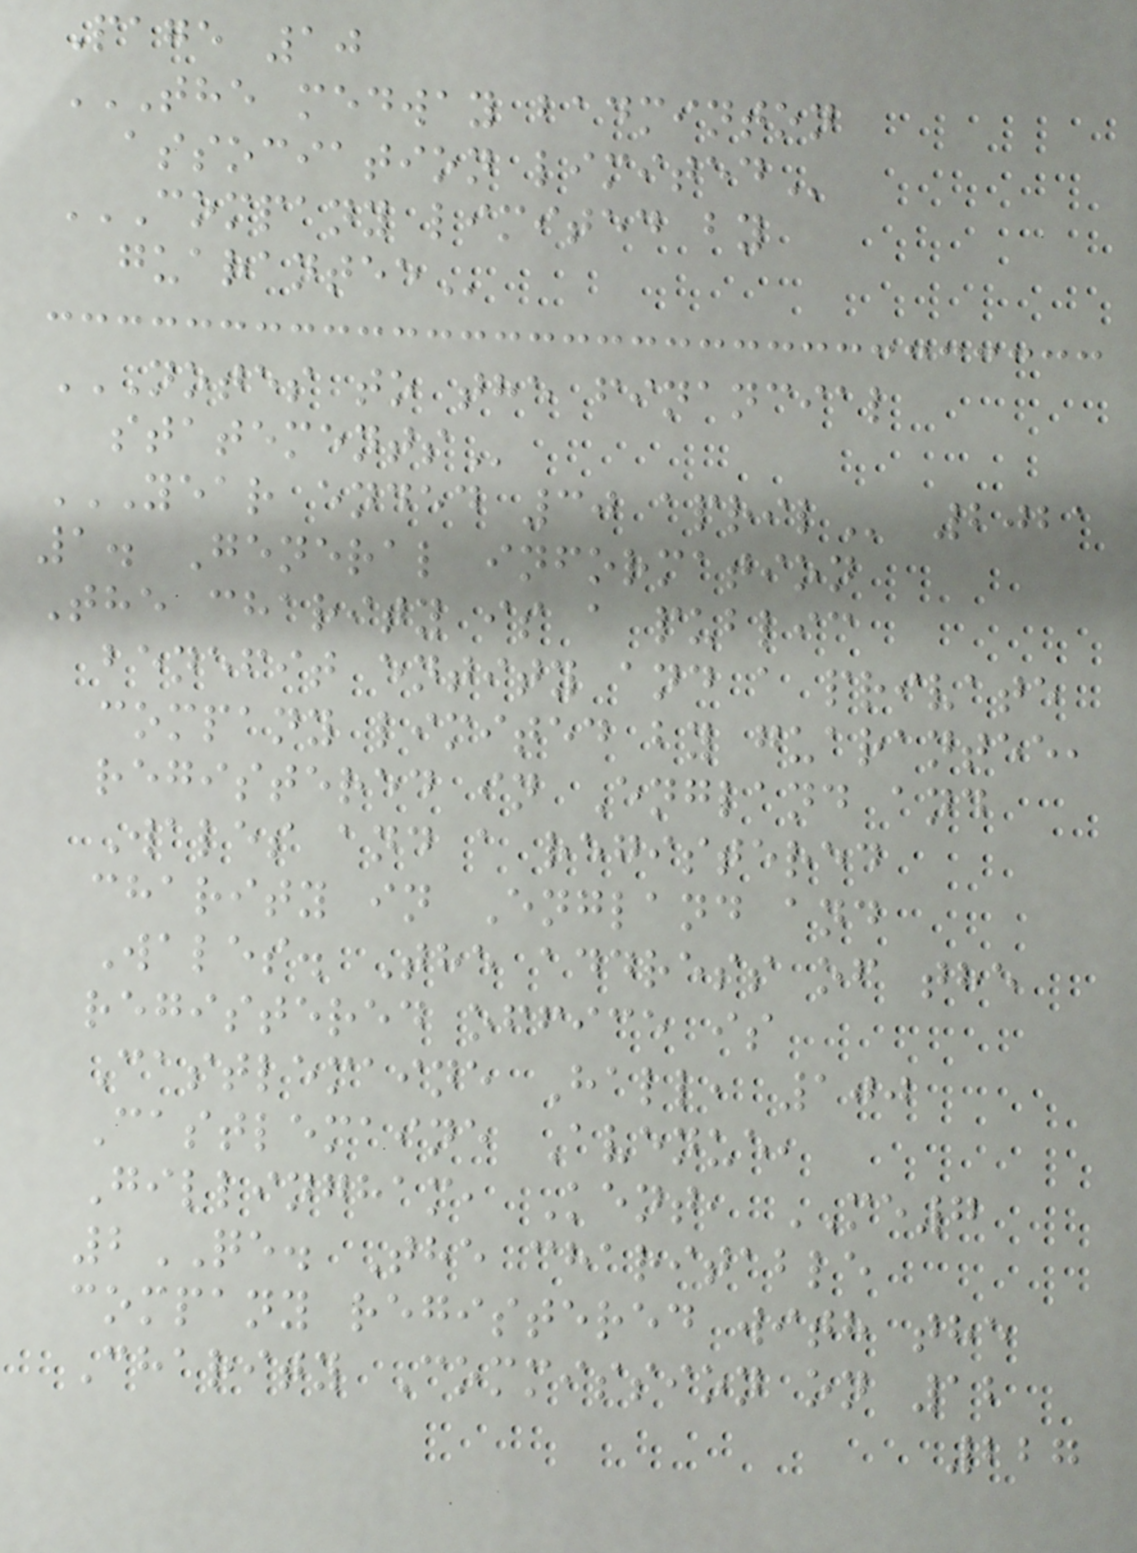Page 10
THE MEDWAY BADMINTON
ASSOCIATION LIMITED
COMPANY LIMITED BY
GUARANTEE
NOTES TO THE FINANCIAL
STATEMENTS
YEAR ENDED 30 APRIL 2021
1. General information
The charity is a public
benefit entity and a private
company limited by guarantee,
registered in England and
Wales and a registered
charity in England and
Wales. The address of the
registered office is
Castlemaine Hall, 100
Castlemaine Avenue,
Gillingham, Kent, ME7
2QE. The charitable
company registered with the
Charity Commission on 12
227
